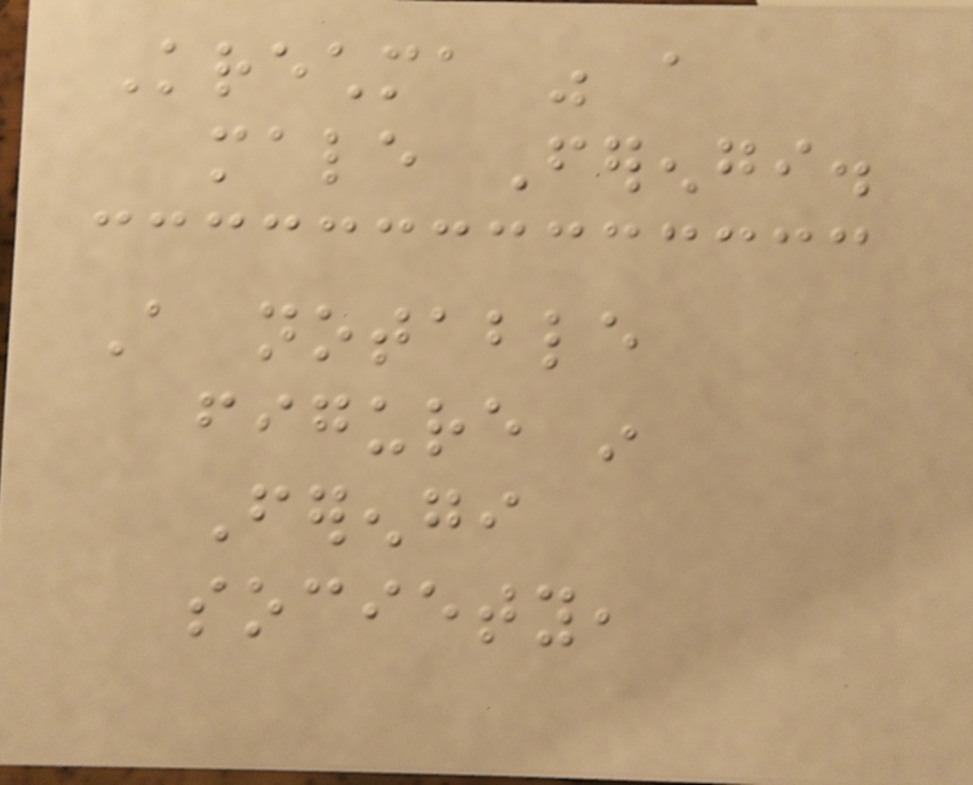Krechma was a
male Ferengi.
A notable
figure in
Ferengi
society,
